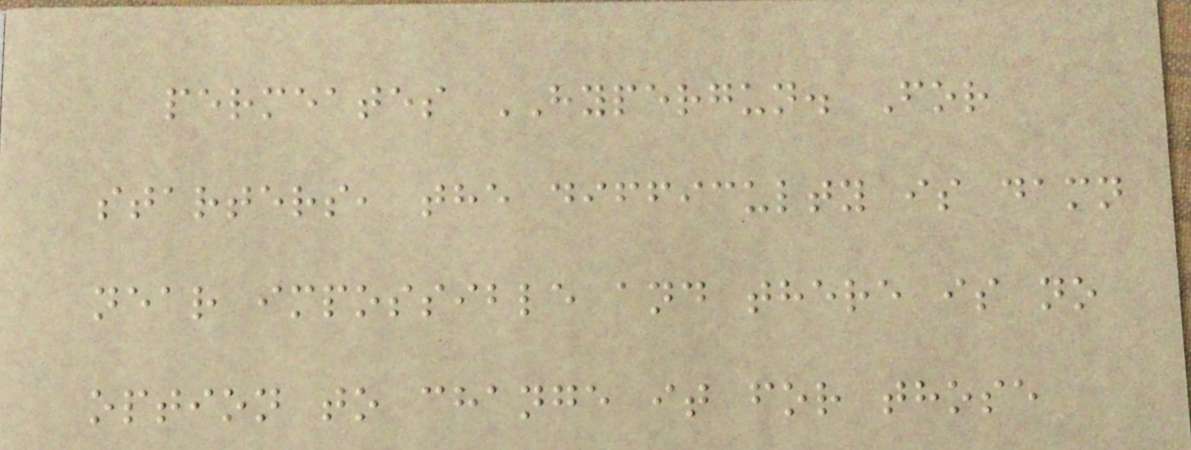permeates HYPERGUN. For
starters, the difficulty is damn
near impossible and there is no
option to change it for those
